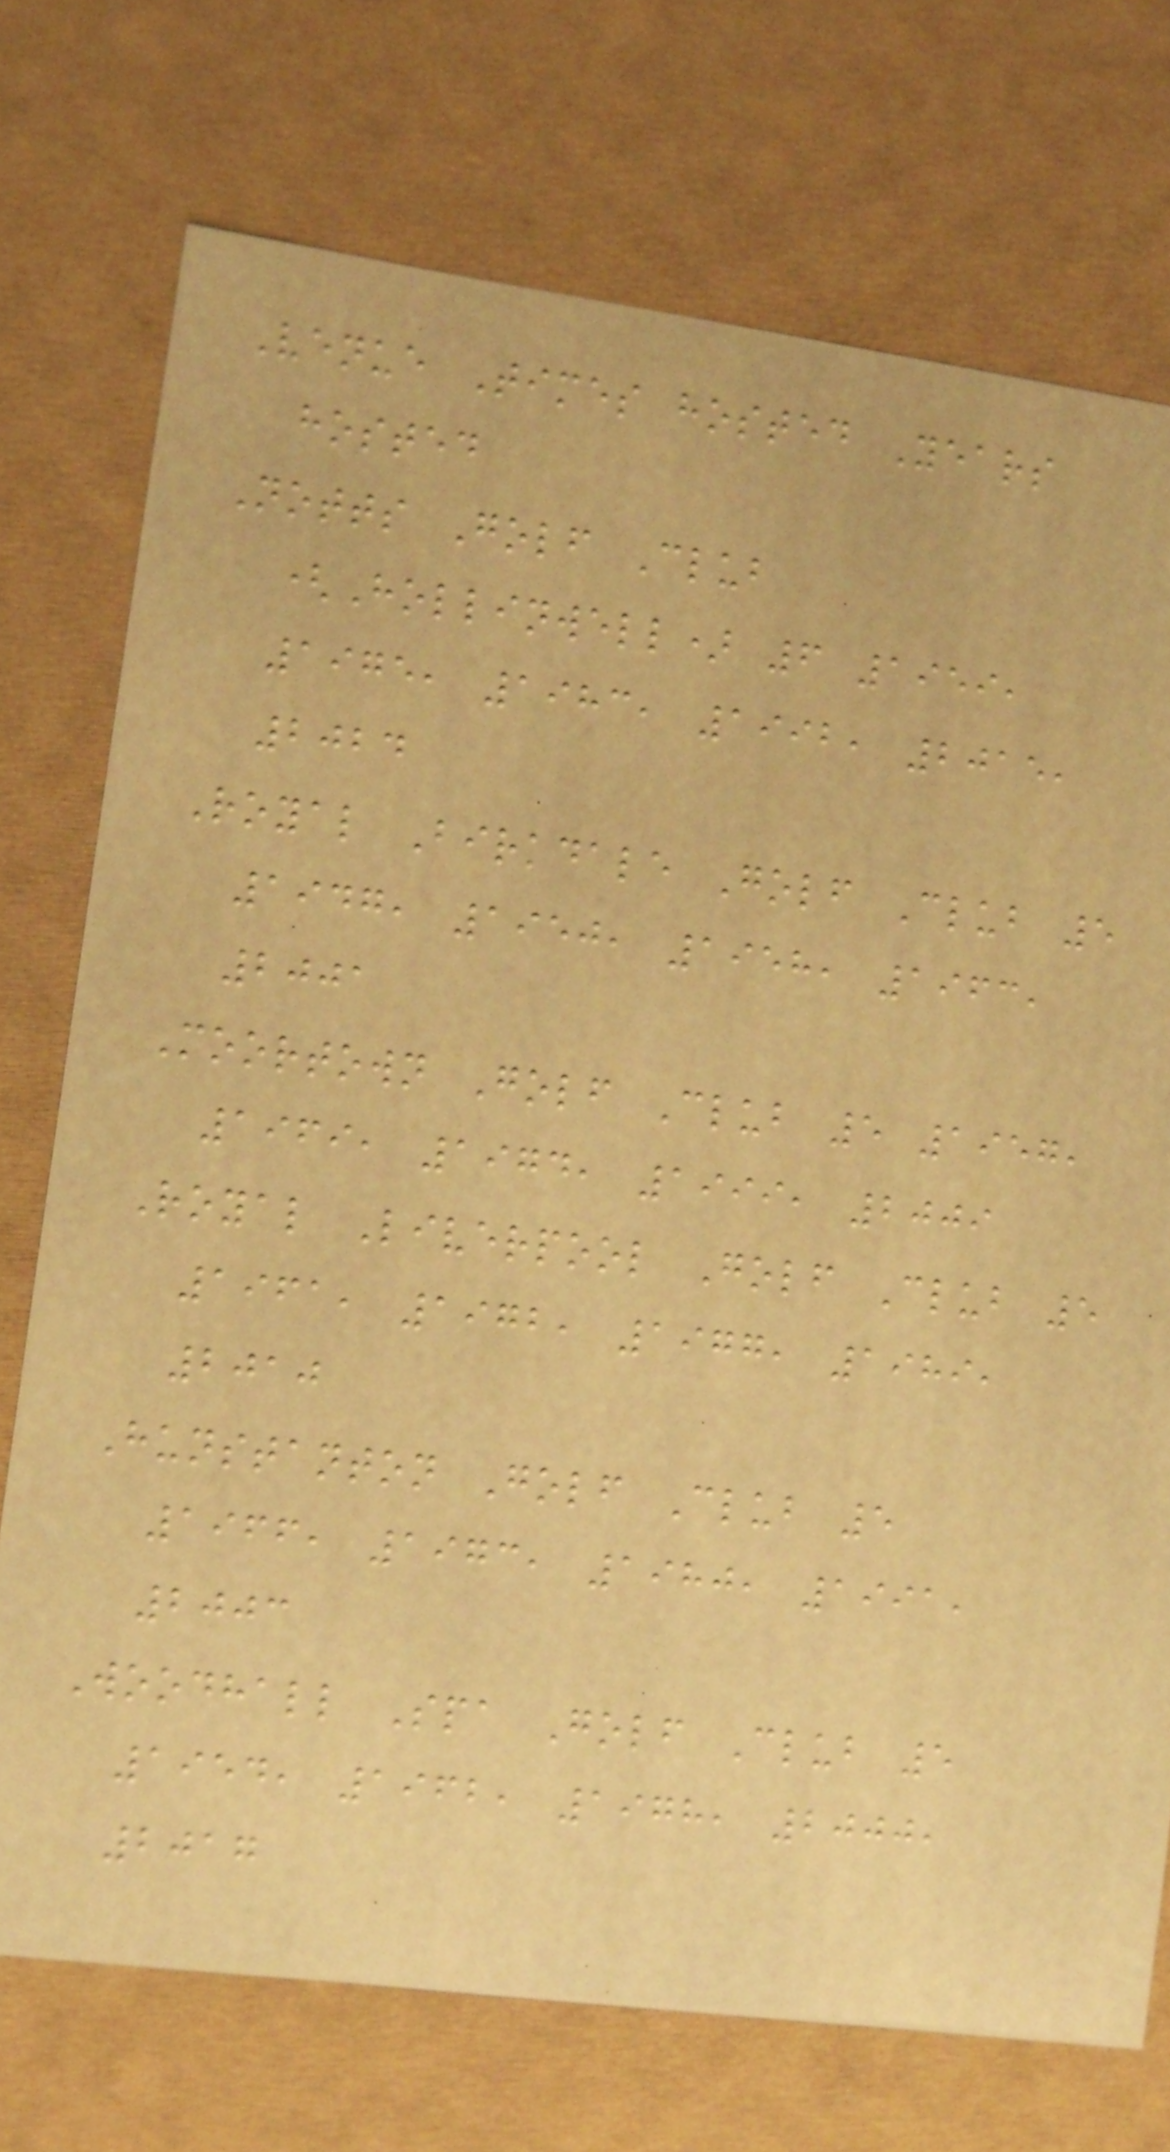Venue Times hosted Years
hosted
Notts Golf Club
(Hollinwell) 6 1959,
1975, 1983, 1992, 2015,
2024
Royal Birkdale Golf Club 5
1947, 1950, 1958, 1963,
2001
Moortown Golf Club 5 1957,
1969, 1974, 1999, 2009
Royal Liverpool Golf Club 5
1961, 1972, 1977, 1989,
2010
Hunstanton Golf Club 5
1966, 1973, 1980, 1991,
2003
Woodhall Spa Golf Club 5
1954, 1962, 1978, 2000,
2017
